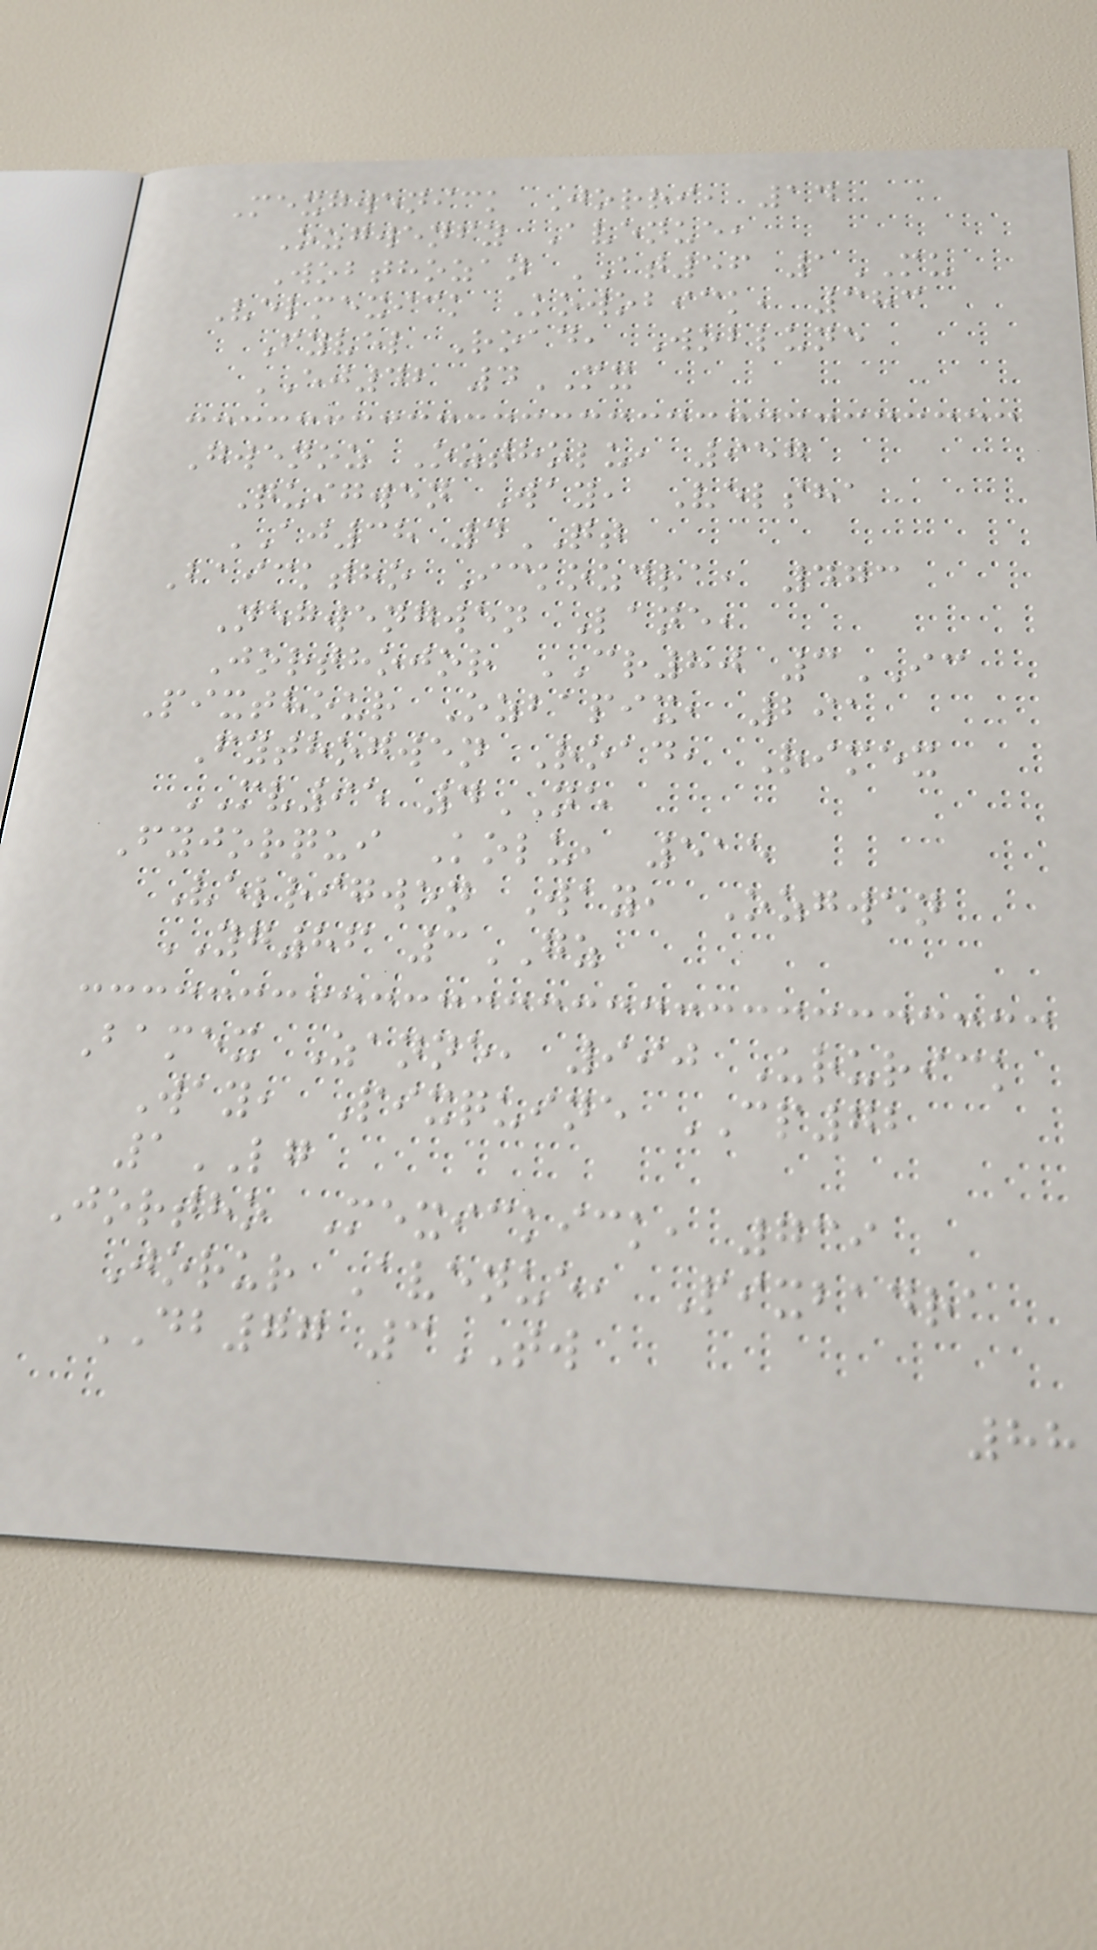Mexgwenick Jorri, 14
Ozgwenfy Avenue,
Wobthozan AT56 1MU
Velmexick Kowobick, 383
Fyvel Road, Woblune
EJ42 4MX
Gwenoz Oztholu, 957
Quigwen Way, Velsha
AJ38 4QT
Baicktho Ickozdra, 473
Negwengwen Lane,
Jorthojor CR80 3IC
Pixthour Ozbapix, 291
Fythogwen Road, Rimex
MV95 4NE
Fyjorqui Kolu, 515
Velrigwen Way, Ozgwen
YG86 3GZ
Bamex Zanne, 990 Ururick
Way, Pixquine CP72
1LG
Jortho Mexickick, 739
Jorur Avenue, Pixbadra
DB77 3TW
88
